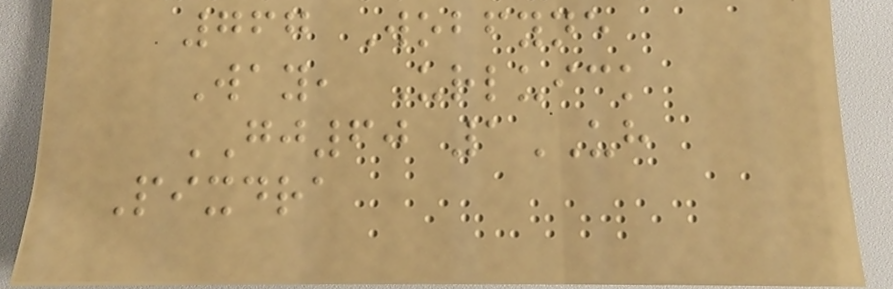767 Wobfyne
Way, Urluick
GJ60 1UH
Pixdra
